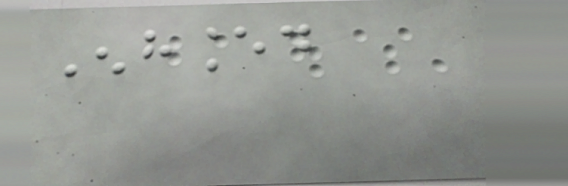Enhanced
